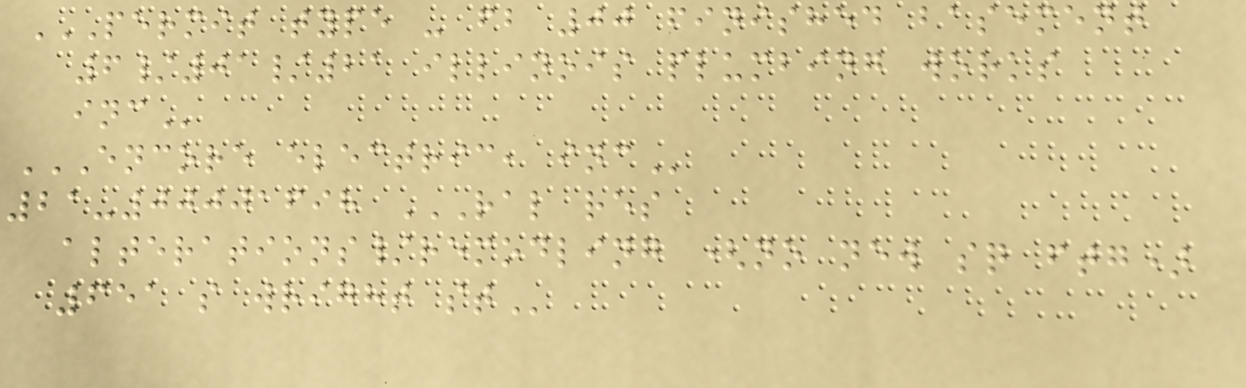PERMIT TYPE - FB 00 FINISHED BASEMENT
6/01/21 ILLINOIS PLUMBING WORKS
INC
ENCORE ELECTRIC, INC
21-00001698 RAL RES
ALTERATIONS/REMODLING (NO NEW SQ FTG)
651 S WRIGHT ST
